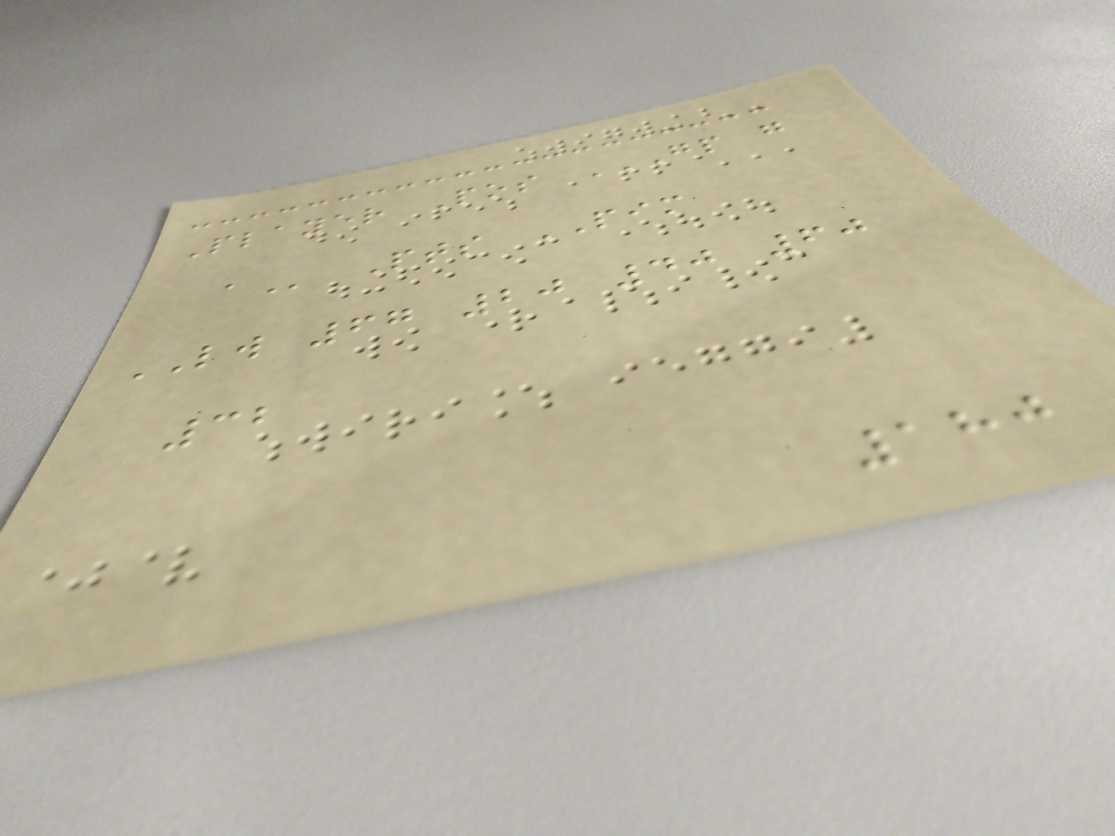Player Pos GP G
A Pts PIM
LW 67 20 40 60
32
180
